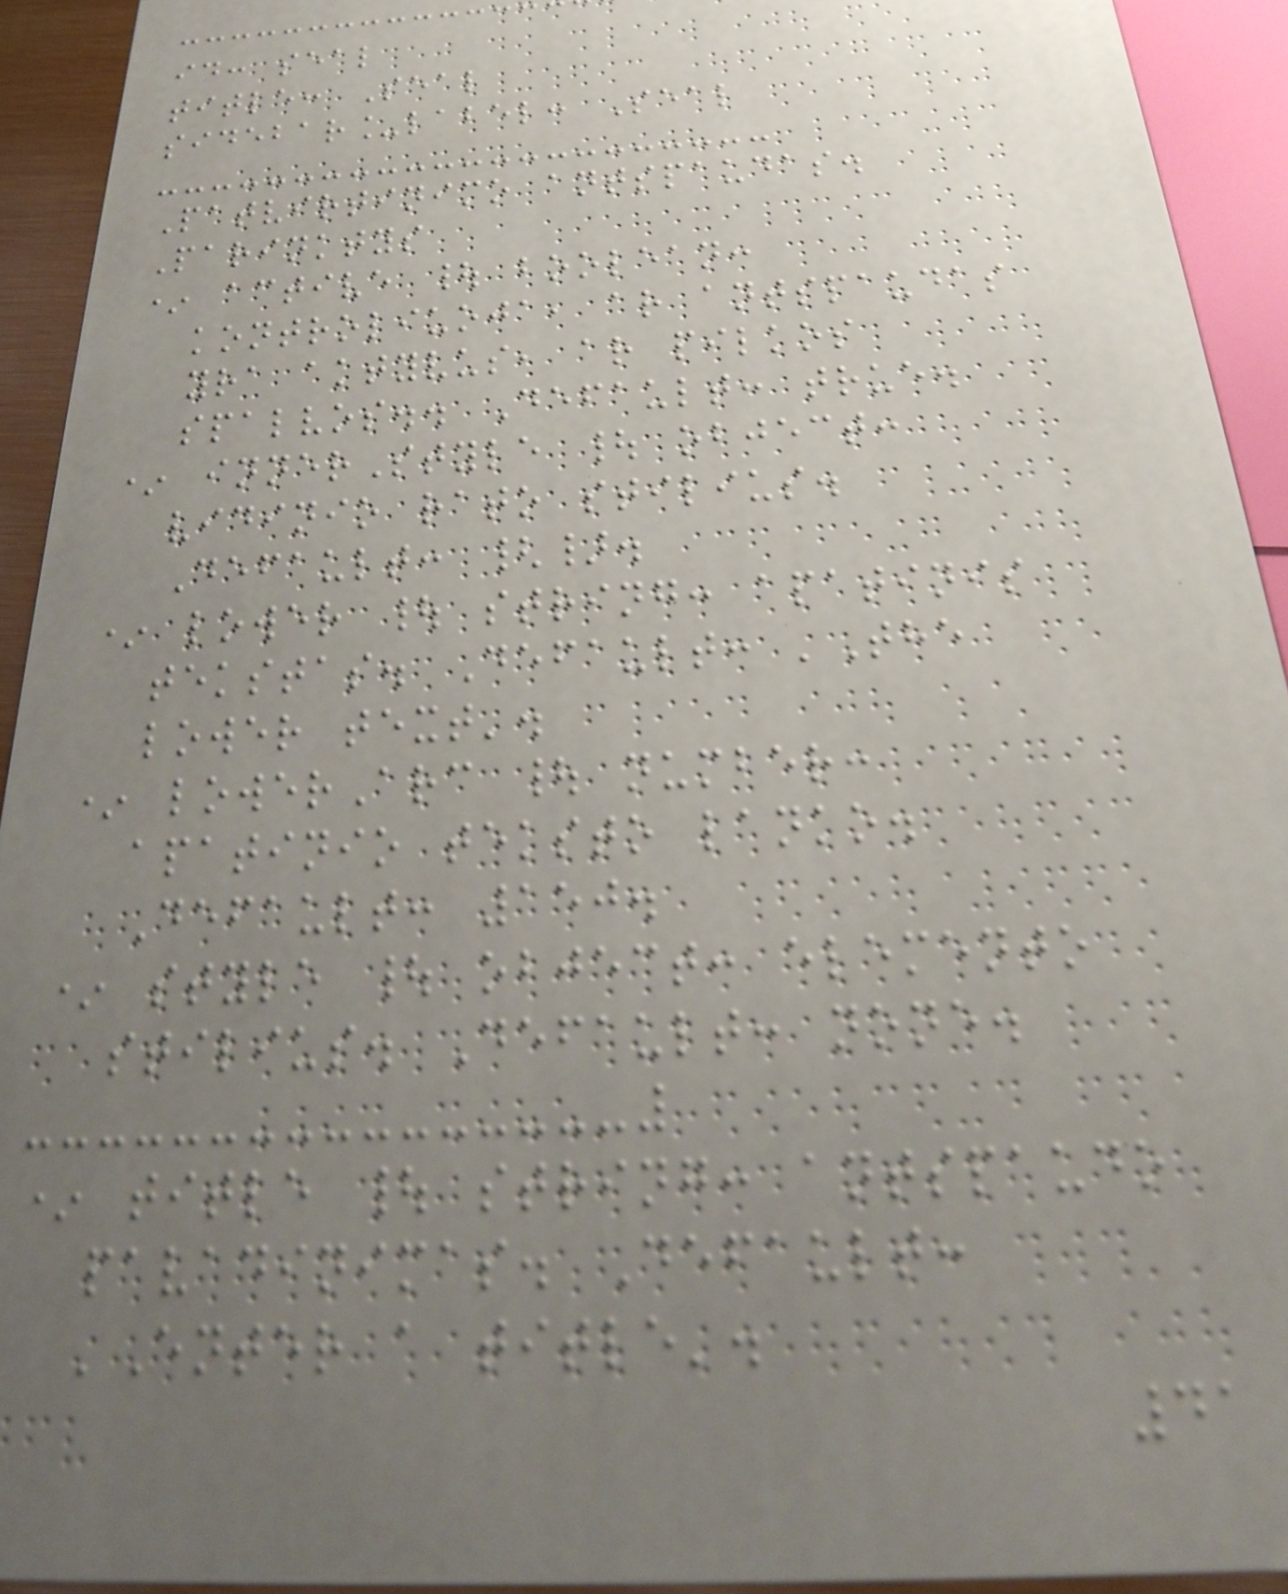id: seal
title: Seal
sidebar_label: Seal
Patvirtinimo antspaudas.
Parinktys
* active | boolean:
kontroliuoja, ar antspaudas
yra aktyvus, ar pilkos
spalvos.. Default: true.
* innerStyle | object:
vidinio rato stilius.
Default: {}.
* lower | string: apatinis
tekstas. Default: 'The
lower text'.
* lowerArc | number:
apatinio teksto lanko.
Default: 150.
* style | object: elemento
stilius. Default: none.
* title | string: antspaudo
pavadinimas. Default:
'Enter a title'.
41
